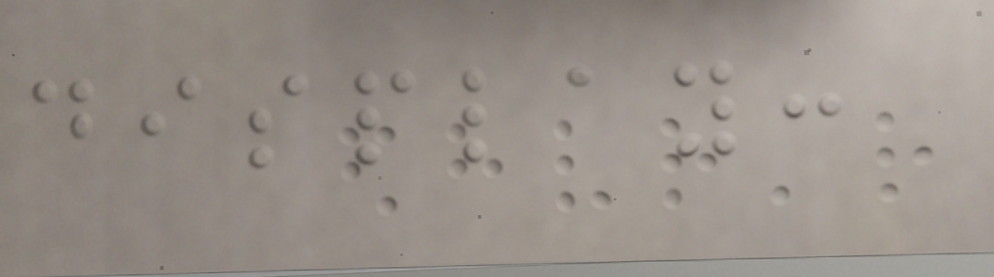display:
